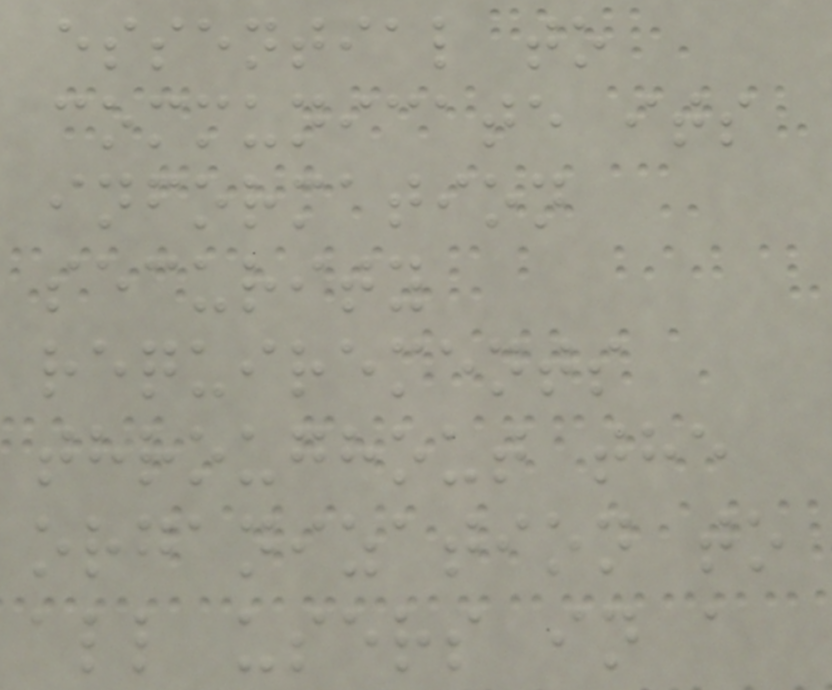essential to
communicate its
information
security
requirements
throughout the
organization to
all users in a
